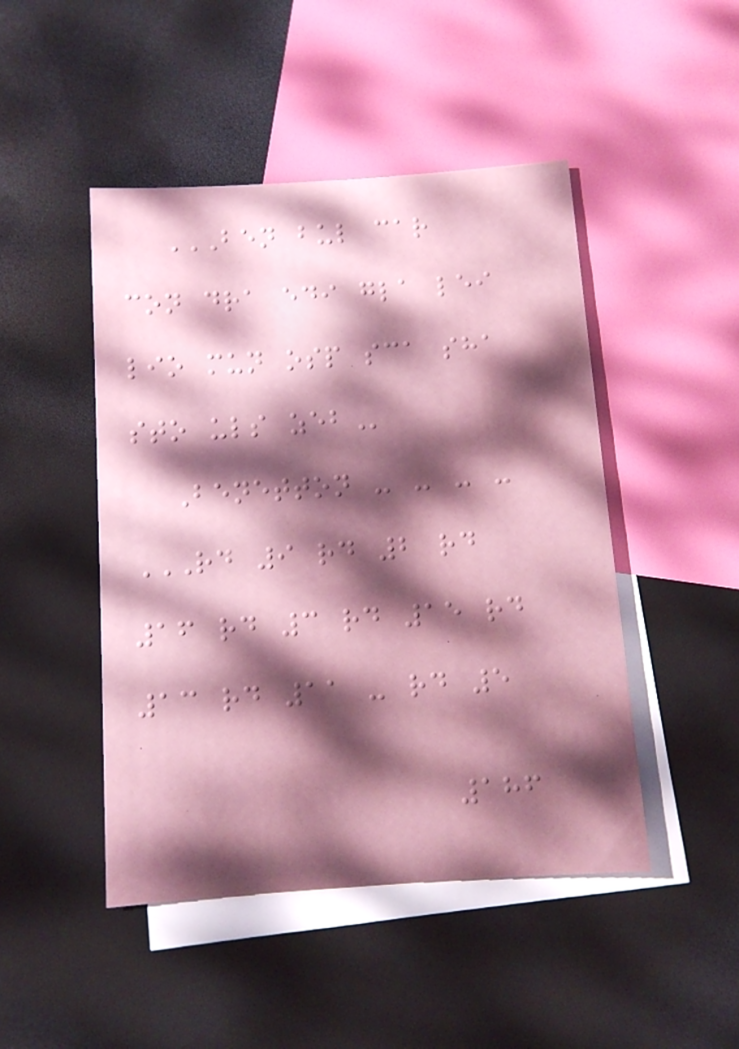BEN BUL CAR
CON DRA EDI GLA LEI
LIO MUN OSP SCA SHA
STO ULS ZEB
Benetton - - - -
RD 9 RD 2 RD
16 RD 3 RD 15 RD
13 RD 11 - RD 5
186
